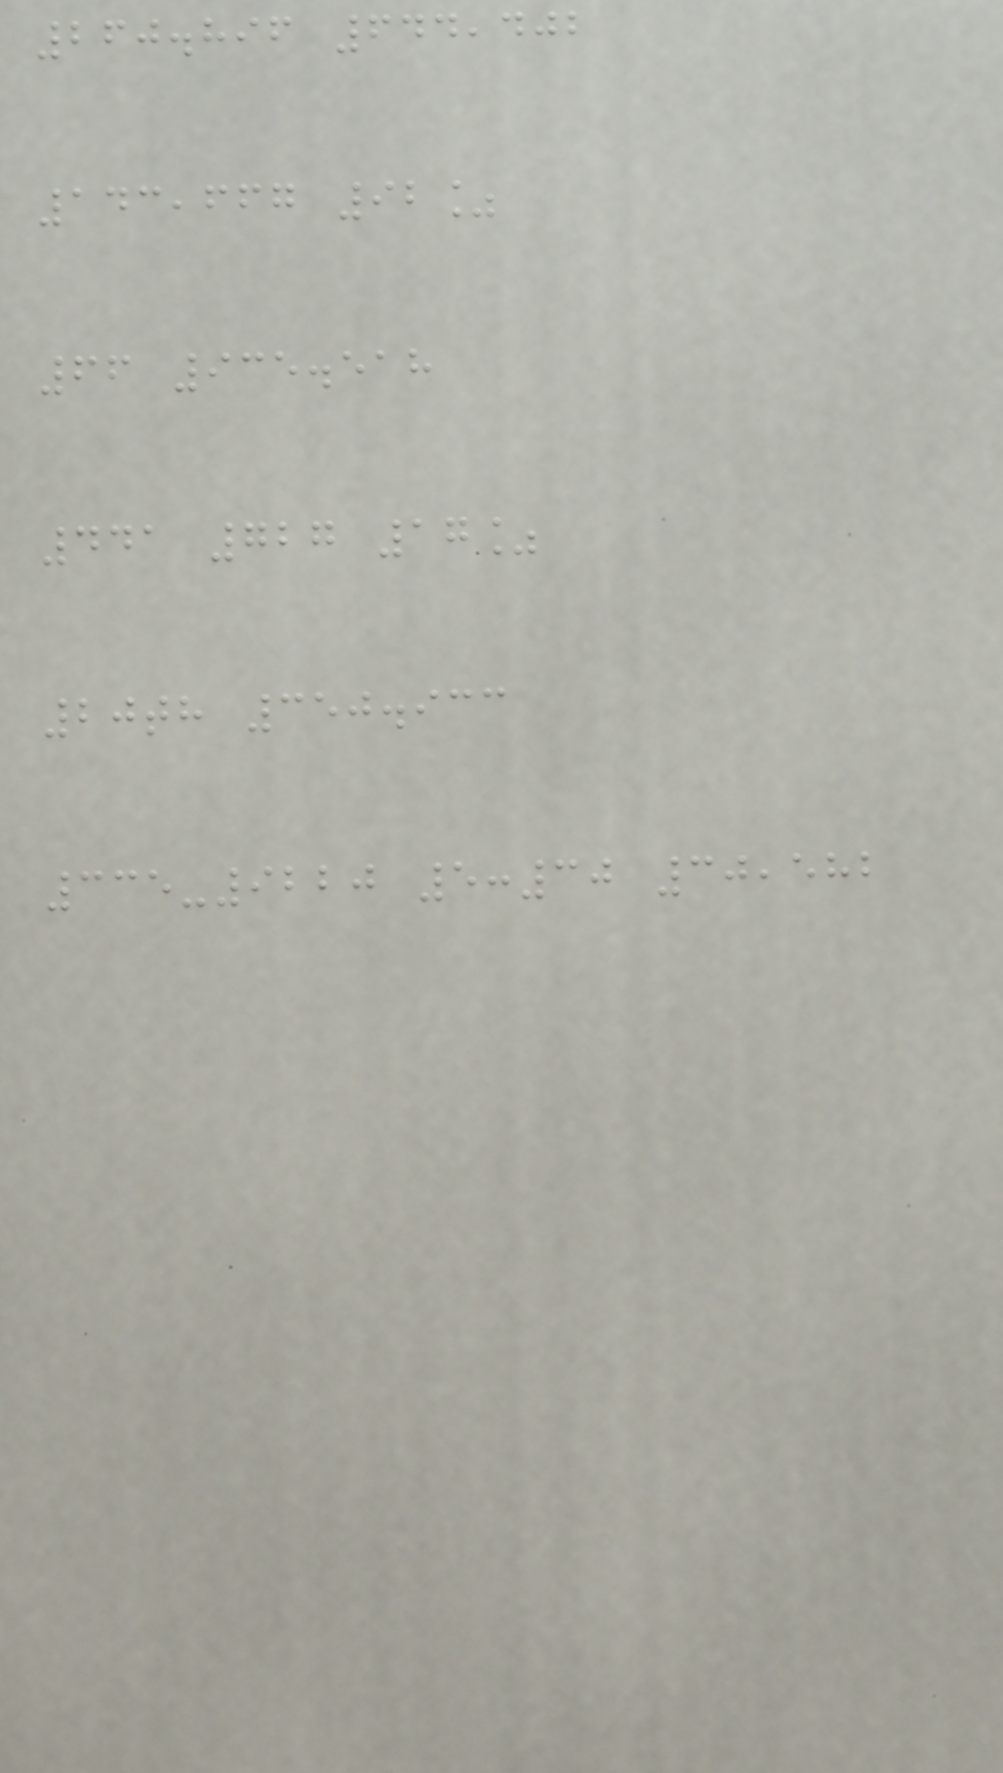260.896 644,402
143,667 92%
66 935.518
441 727 17%
20th 350.933
335-9220 5:30 30,582
